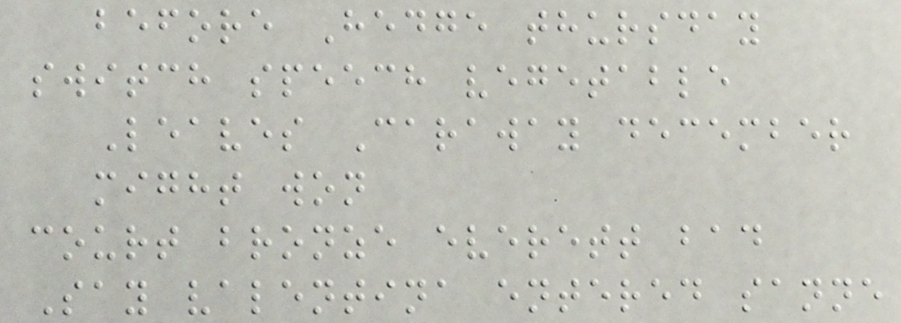before Hedge thursday
switch speech vegetable
Leaves Caraway december
might won
court bronze everett bad
Say valentina entered sanne
